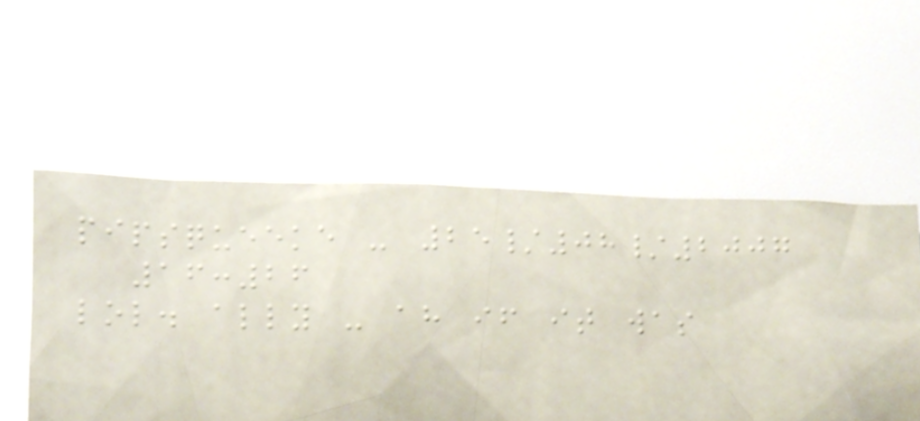pipsqueeke - 25/08/2007
16:26
lol. ally - ah if it was
